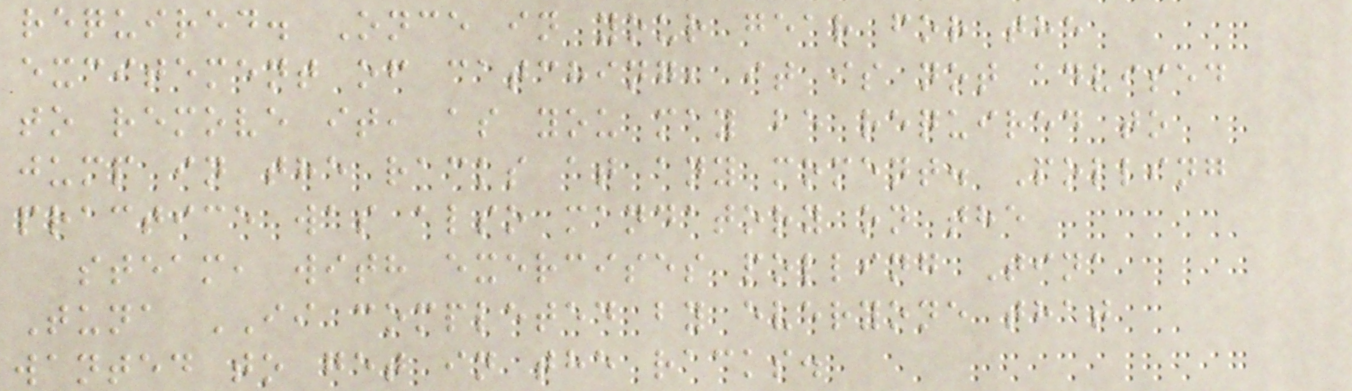required. Once in your gear for the
excitement of catching, it is not advised
to remove it, as you may be required to
jump in the racks at any moment. Polling
practice was also mandatory on the
steam, with exercises polling Tina
Tuna II completed by everyone that
wanted to get in the racks.
